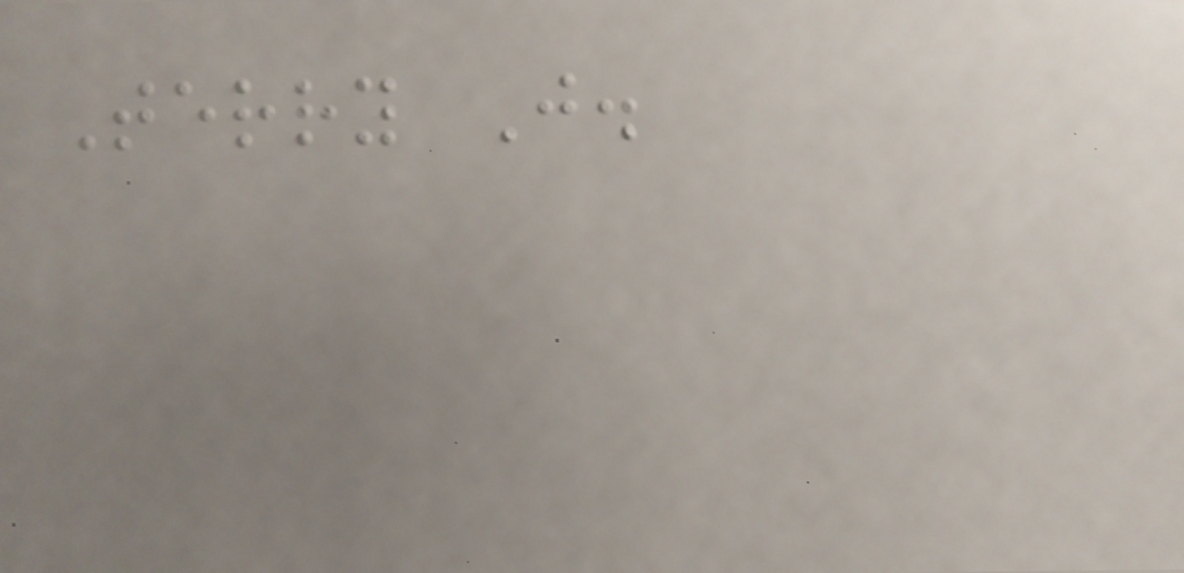Terry J.
